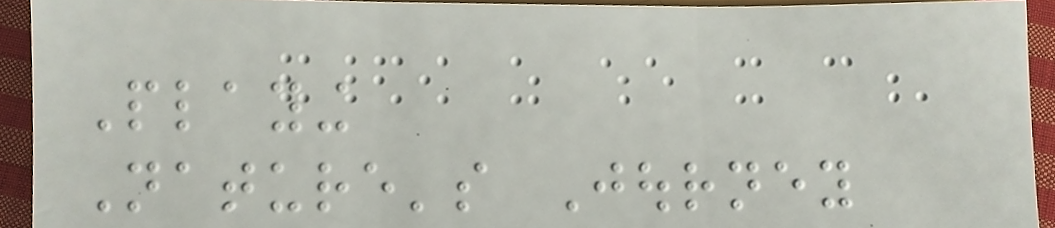Playing
Nature's Journey
